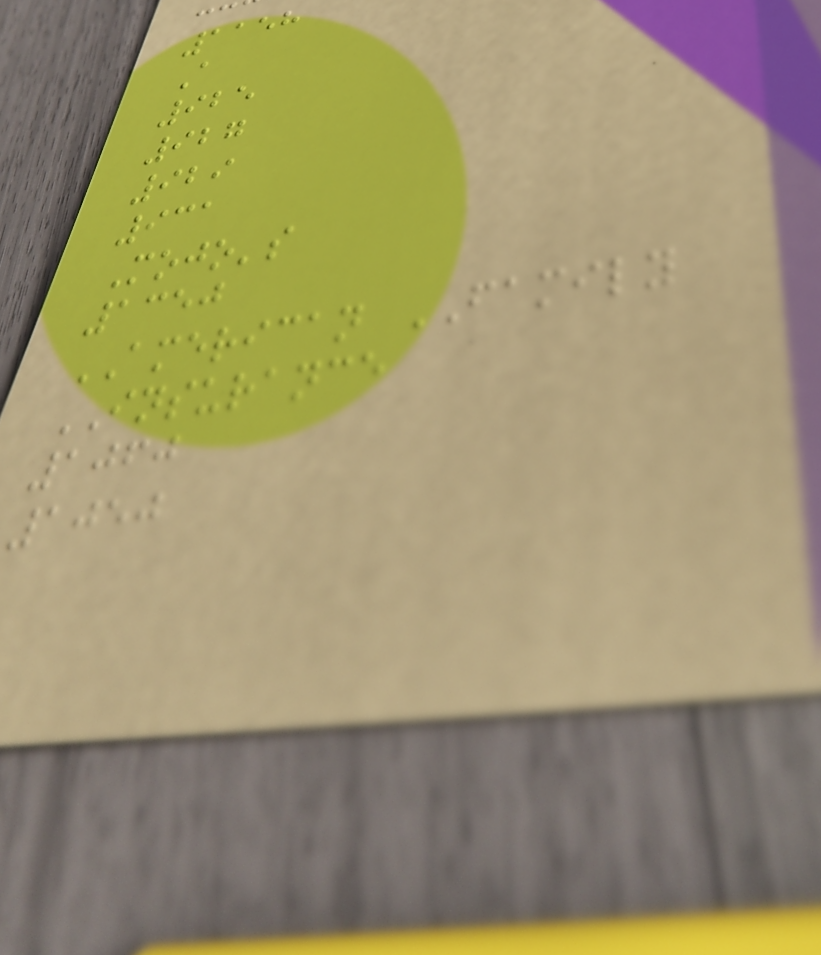1158
A
925
927
929
931
Mojo's
1350
AMERICAN FAMILY
INSURANCE
1060
1050
